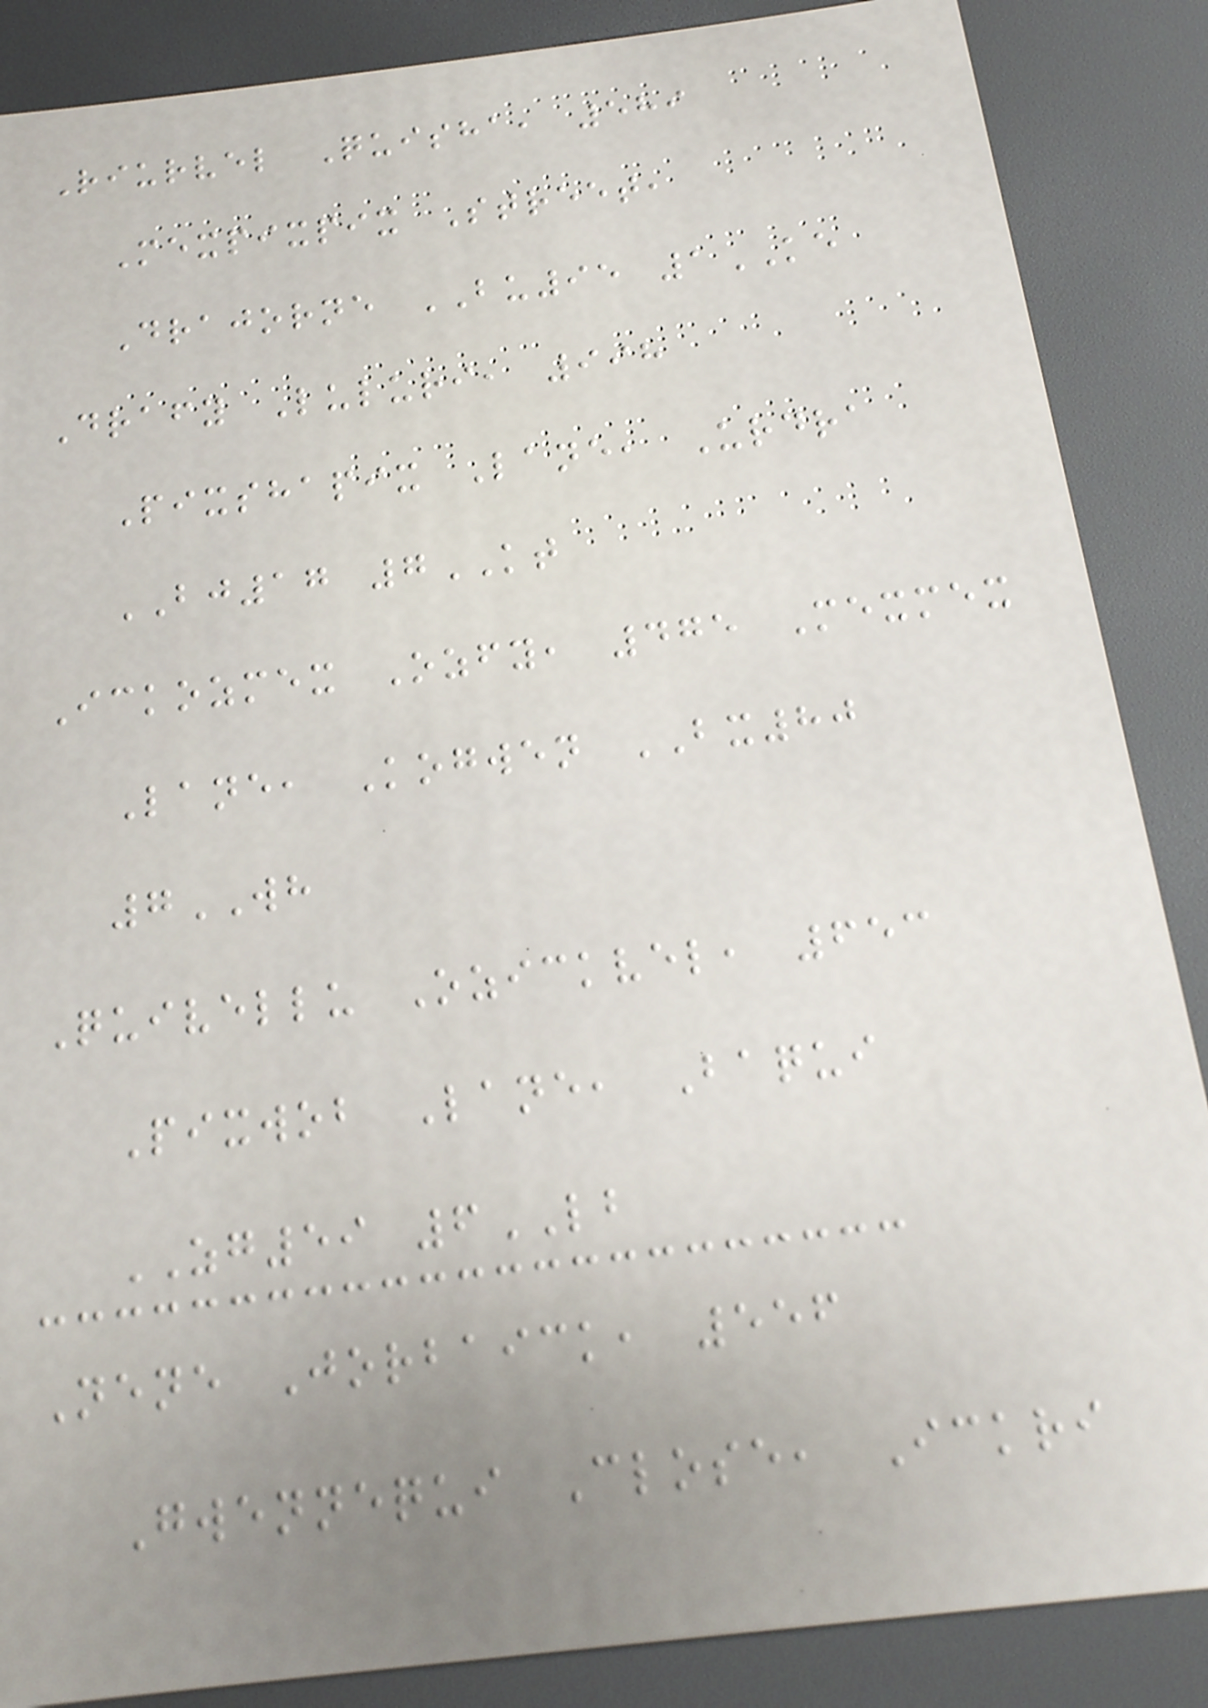Riurvel Quisha, 589
Mexpixpix Street,
Drajorne BU95 1KE
Drafy Luluri, 998
Pixshapix Lane, Urdra
BJ17 7KT
Ickozmex Ozfy, 475 Mexmex
Lane, Kogwen BX80
7WH
Quivellu Ozickvel, 653
Pixwob Lane, Baqui
ZG59 6LB
Nene Jorbaick, 556
Gwennequi Close, Ickri
